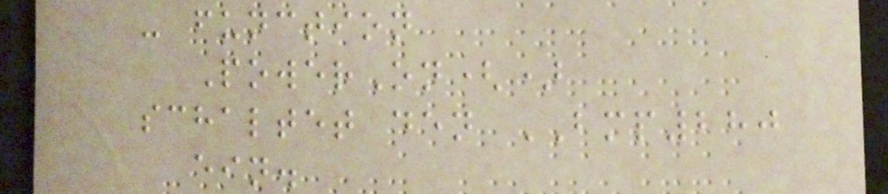- function
PowerOn()
schaltet den BMP280
ein.
